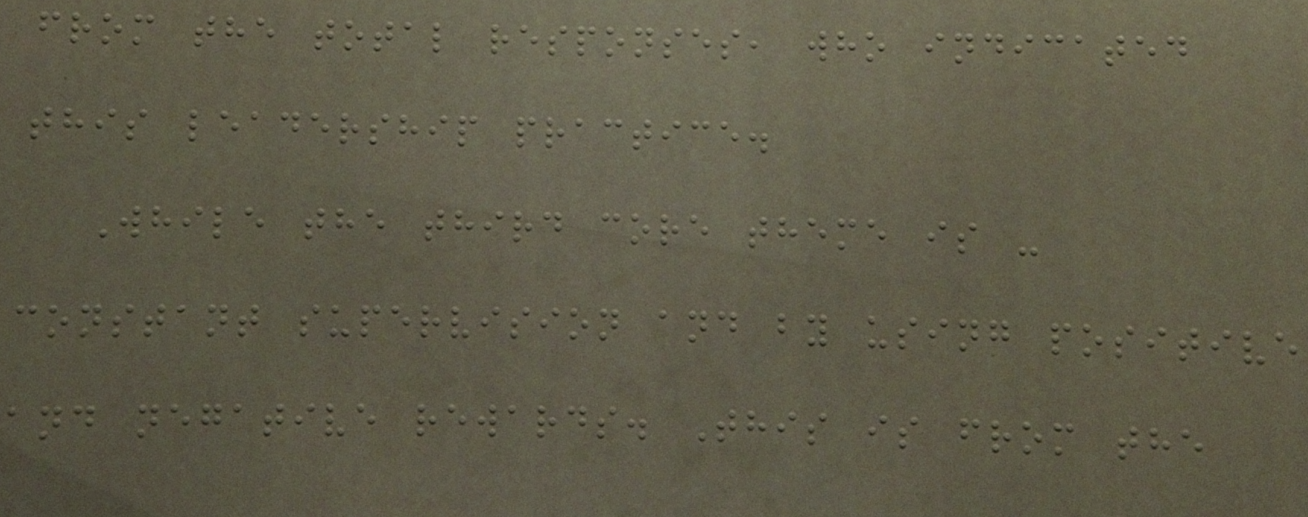from the total responses, who indicated
this leadership practice.
While the third core theme is -
constant supervision and by using positive
and negative rewards. This is from the
